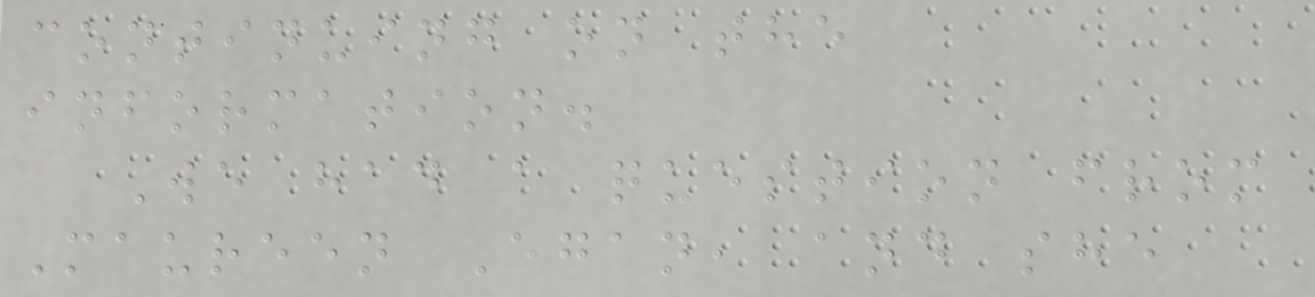continuing on the
information.
We had a question from
Maureen Egan, and she
